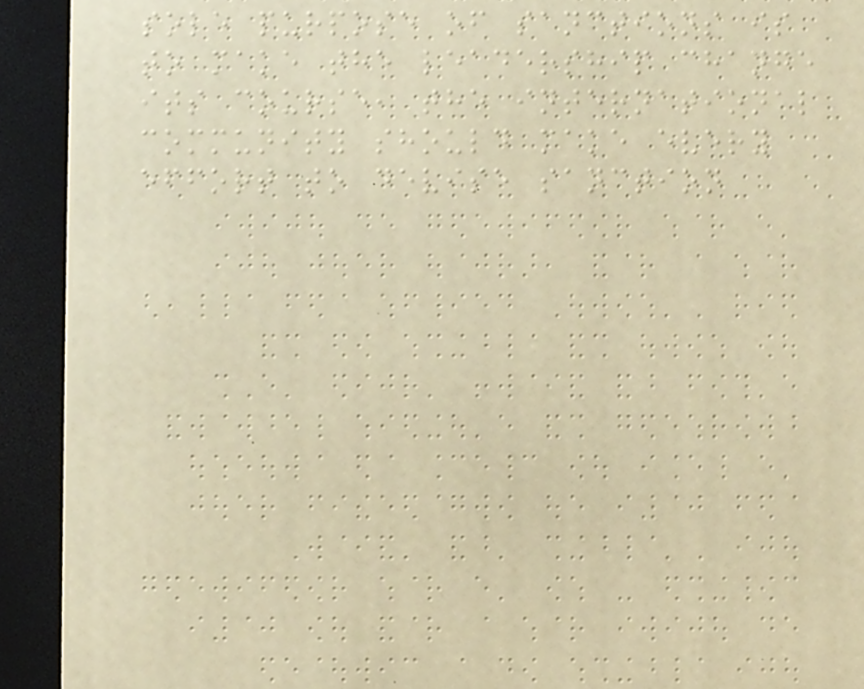sole purpose of sanctions is
to make the leadership change
its course, the international
community should make every
effort to devise sanction
